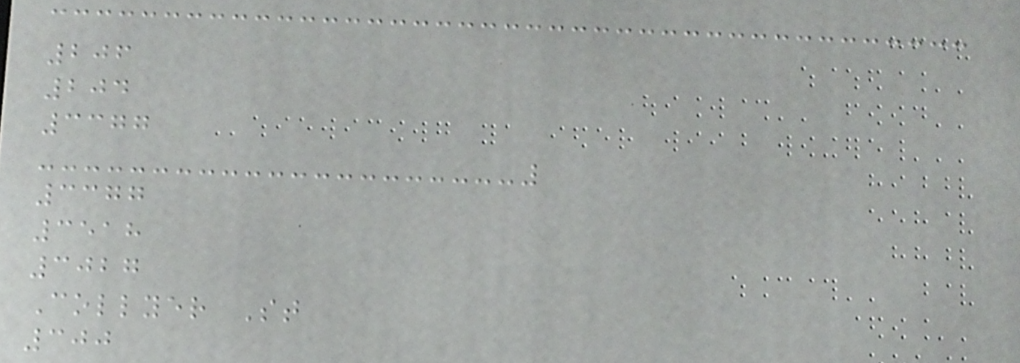206
204
3377
3377
3518
3027
Collyer St
300
